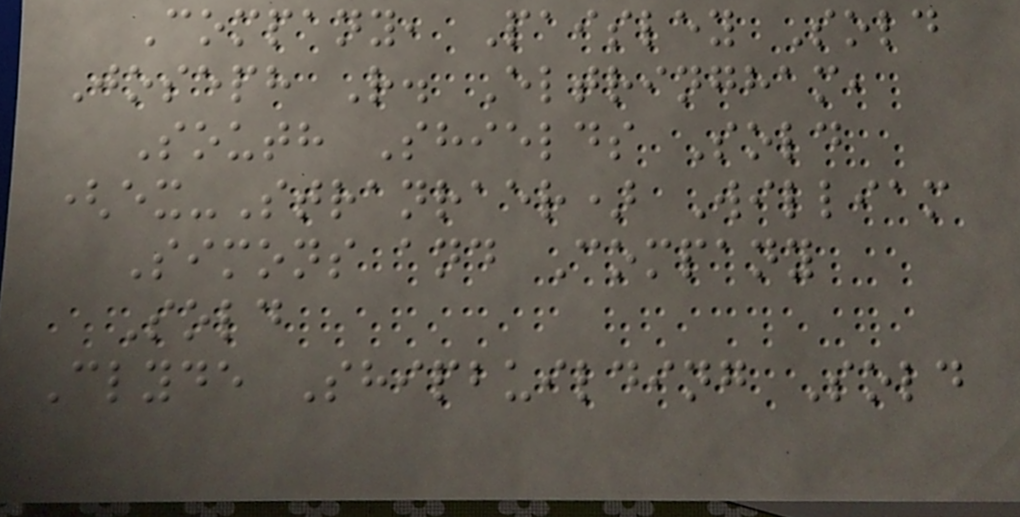Company, Paisley Sold
Joseph R. Eltringham,
South Shields Sold
(ex-Stranraer) William
Simons and Company
Sold
Clyde Shipbuilding Sold
